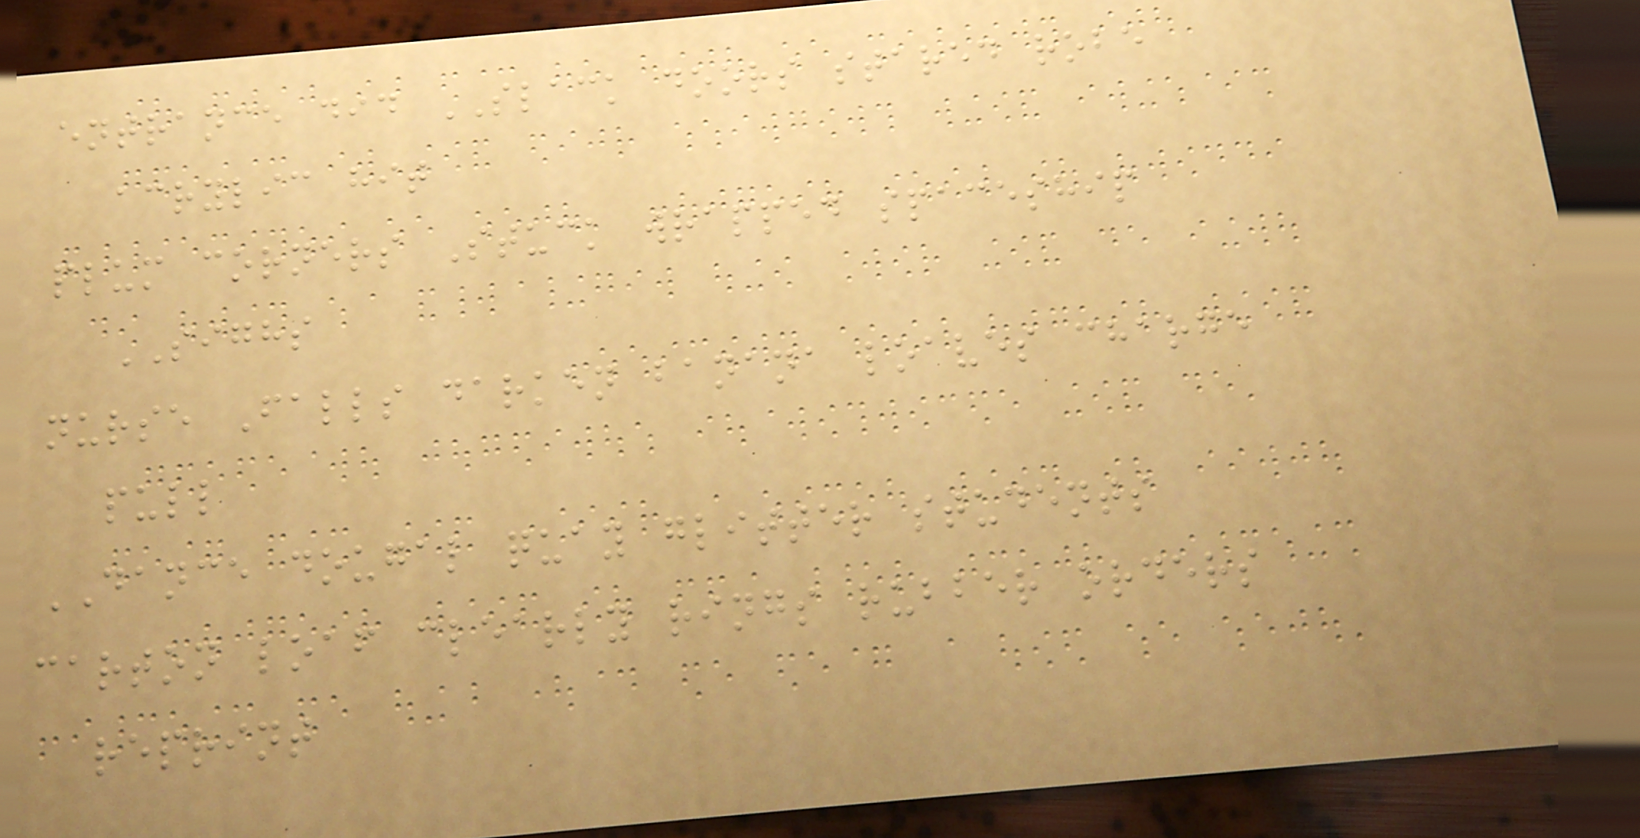entrance did SLACK doors stared robe
acrylic hit
plum corners Stuck wrapped spaceship
SIGHS
nurse Falls darken banana loaves charge
pull
DANCE dougal quay glitter students
carton loaf clearly rings rubber orders
reprint
